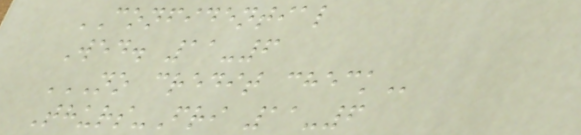CONFIDENTIAL
Wed. 11-6
NO CREDIT CHECK
Thurs-Fri 11-6
